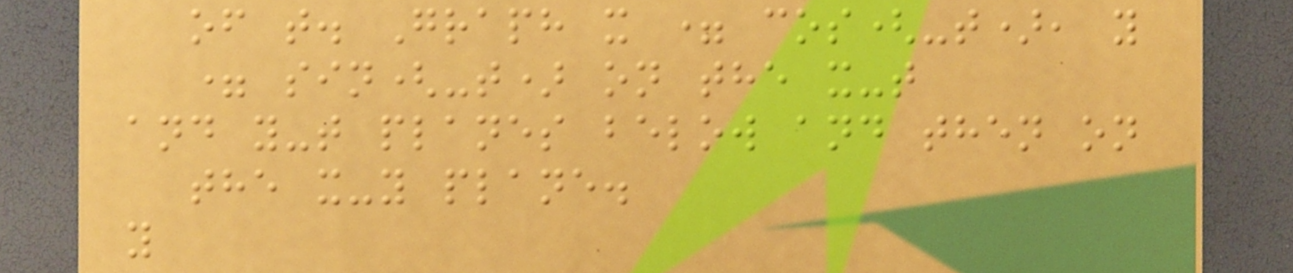of t. Graph x = cos(-t), y
= sin(-t) on the x-t
and y-t planes below and then on
the x-y plane.
y
